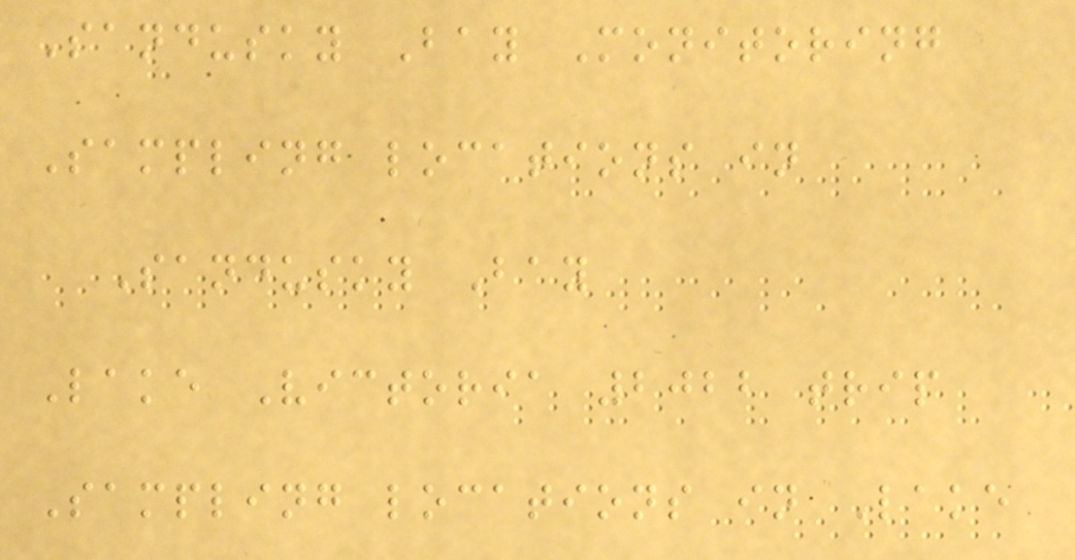Sandusky Bay Monitoring
Sampling locations in
Sandusky Bay
Lake Victoria 2022 trip
Sampling locations in Lake
